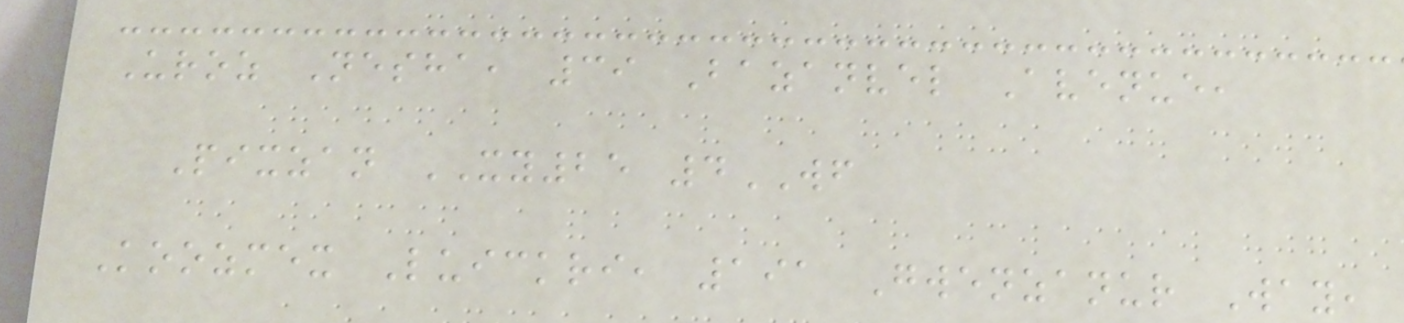Uroz Nesha, 39 Bazanvel Avenue,
Pixzan XY25 4WF
Koozmex Luickri, 191 Gwenzanur Way,
